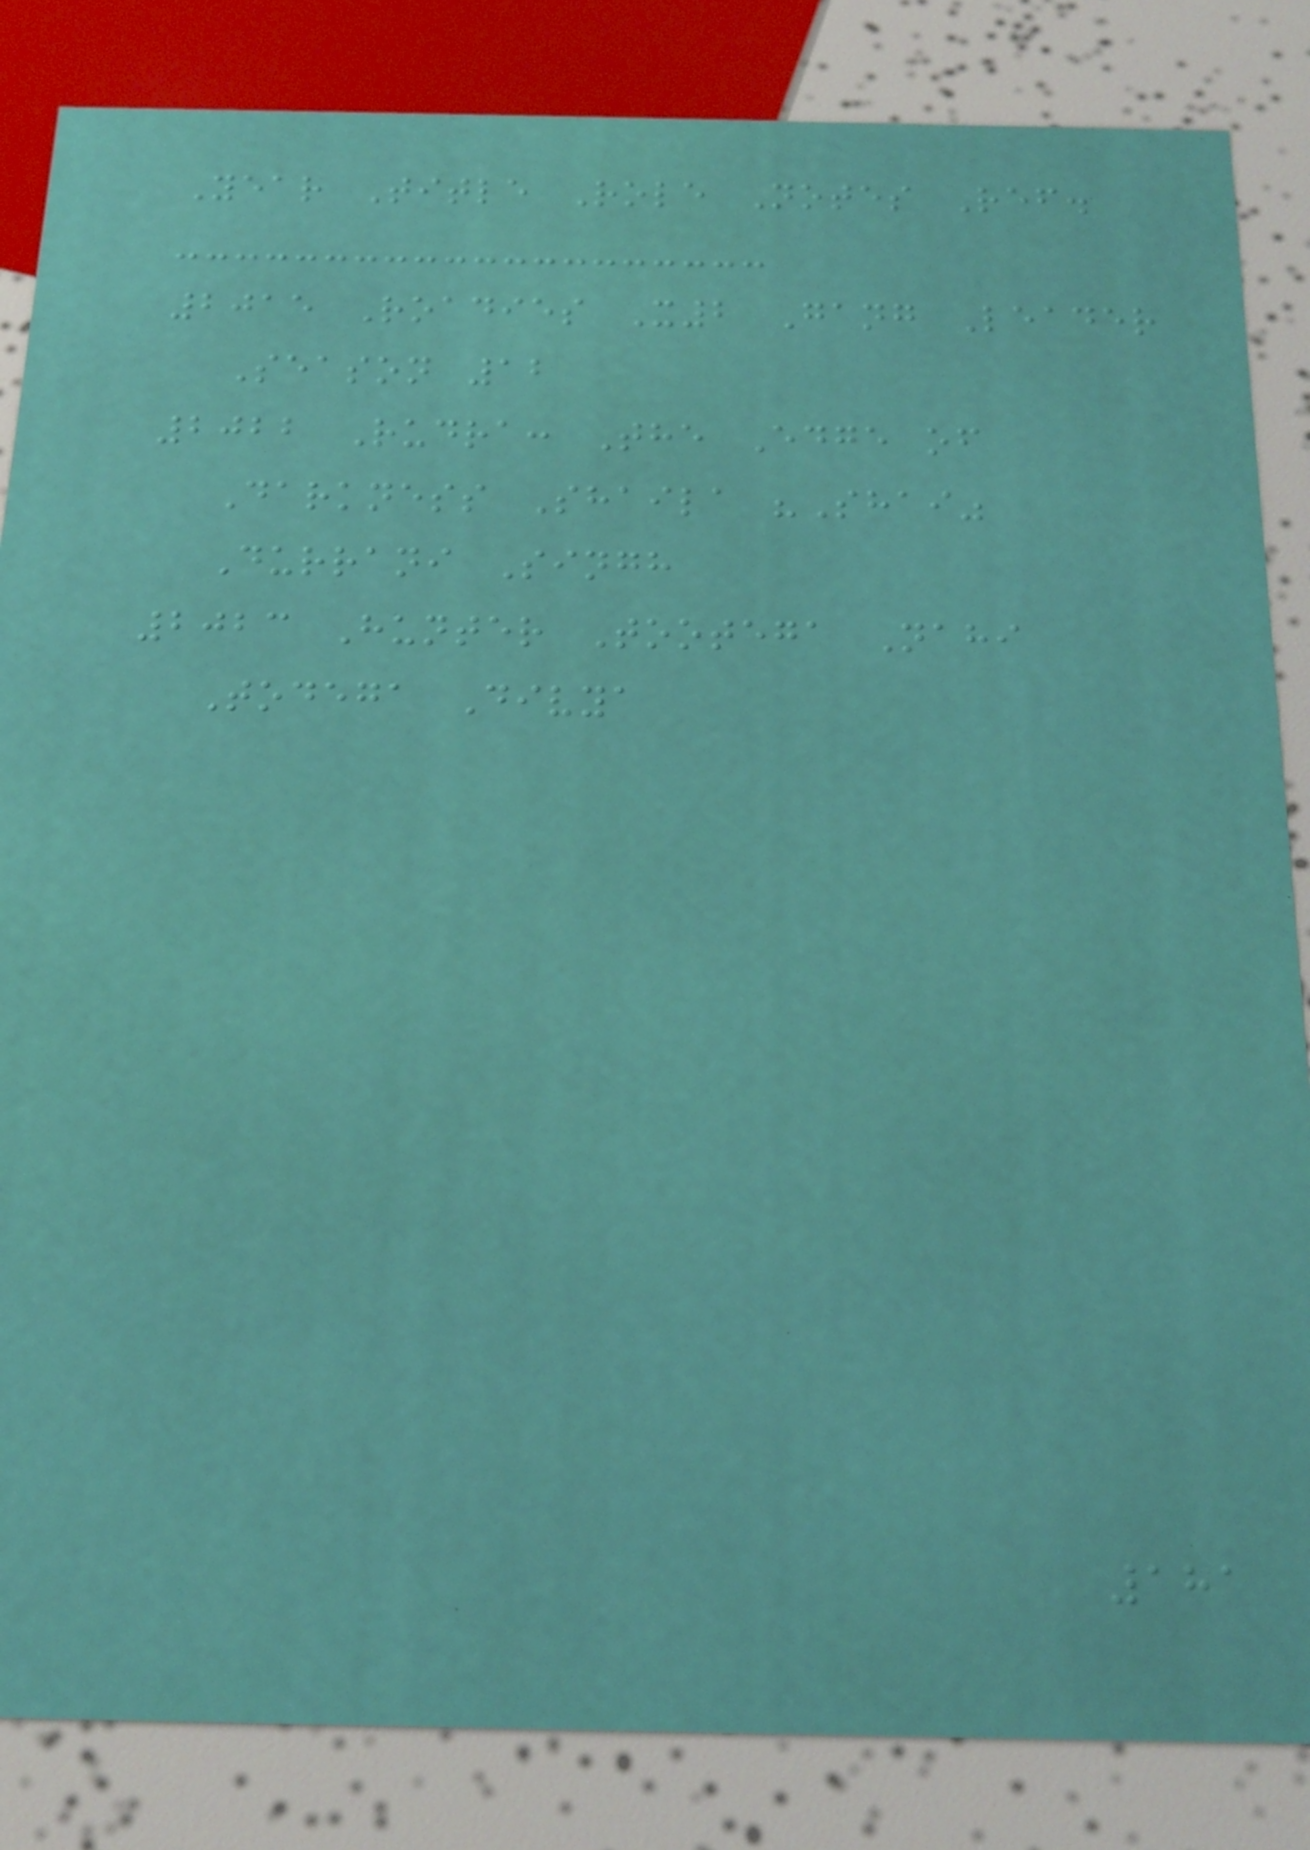Year Title Role Notes Ref.
2015 Roadies X2 Gang Leader
Season 12
2022 Rudra: The Edge of
Darkness Shaila "Shai"
Durrani Singh
2023 Hunter Tootega Nahi
Todega Divya
181
